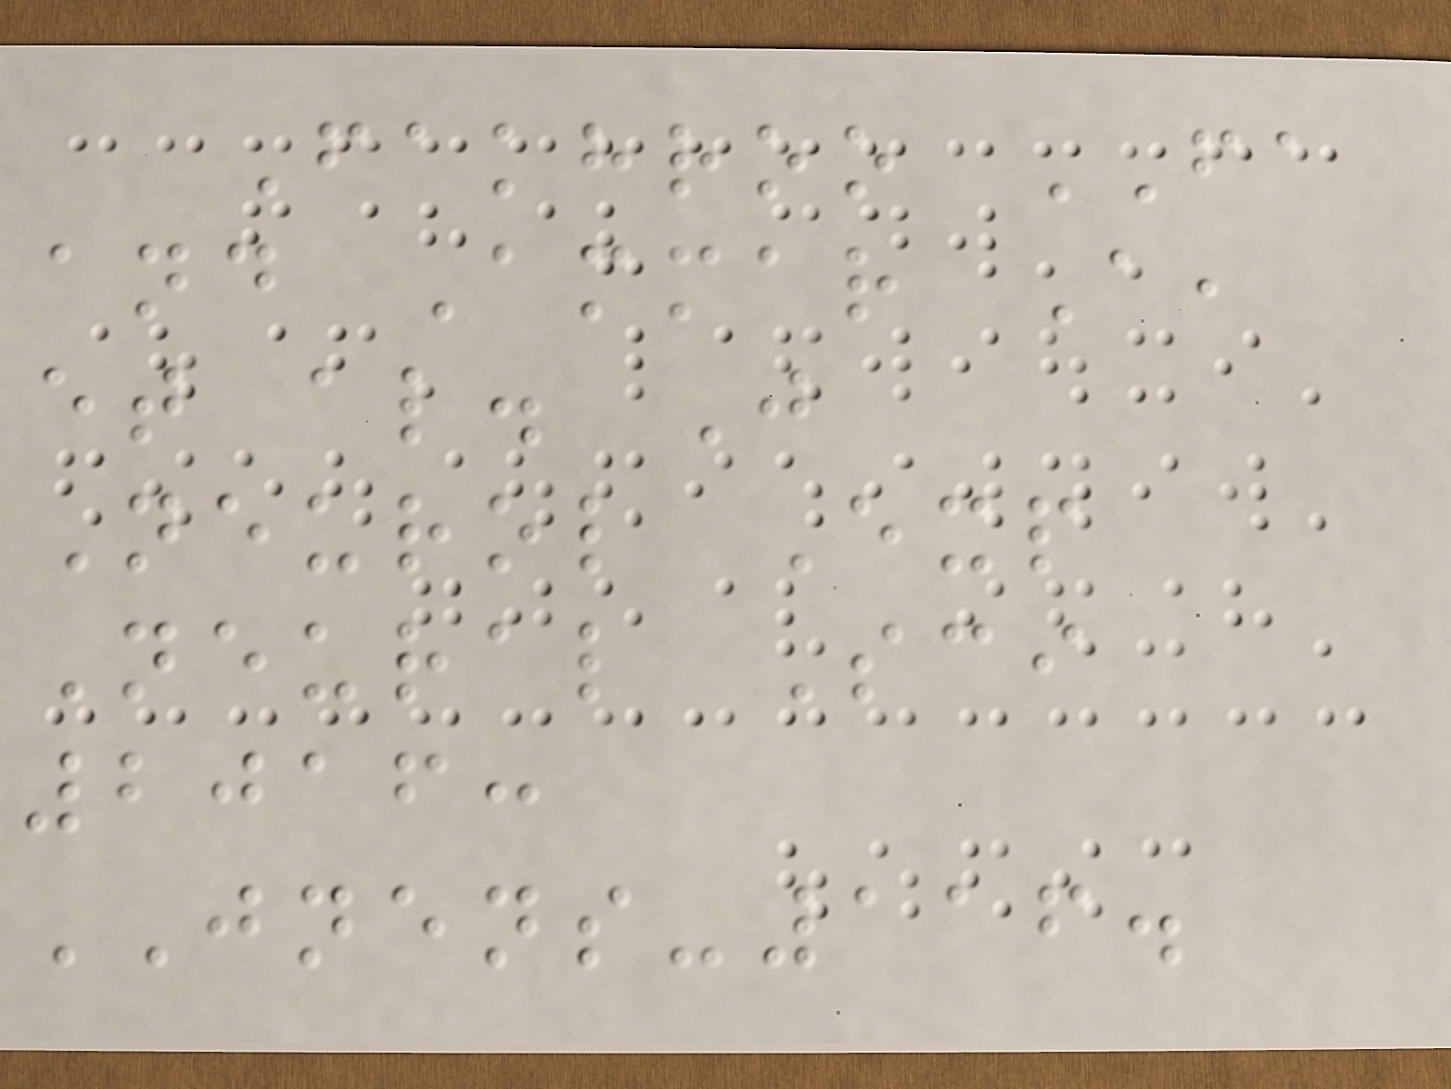Fakhroo FA
and Ammar A,
et al. J
Neurol Exp
Neural Sci
2016:
JNENS-116.
